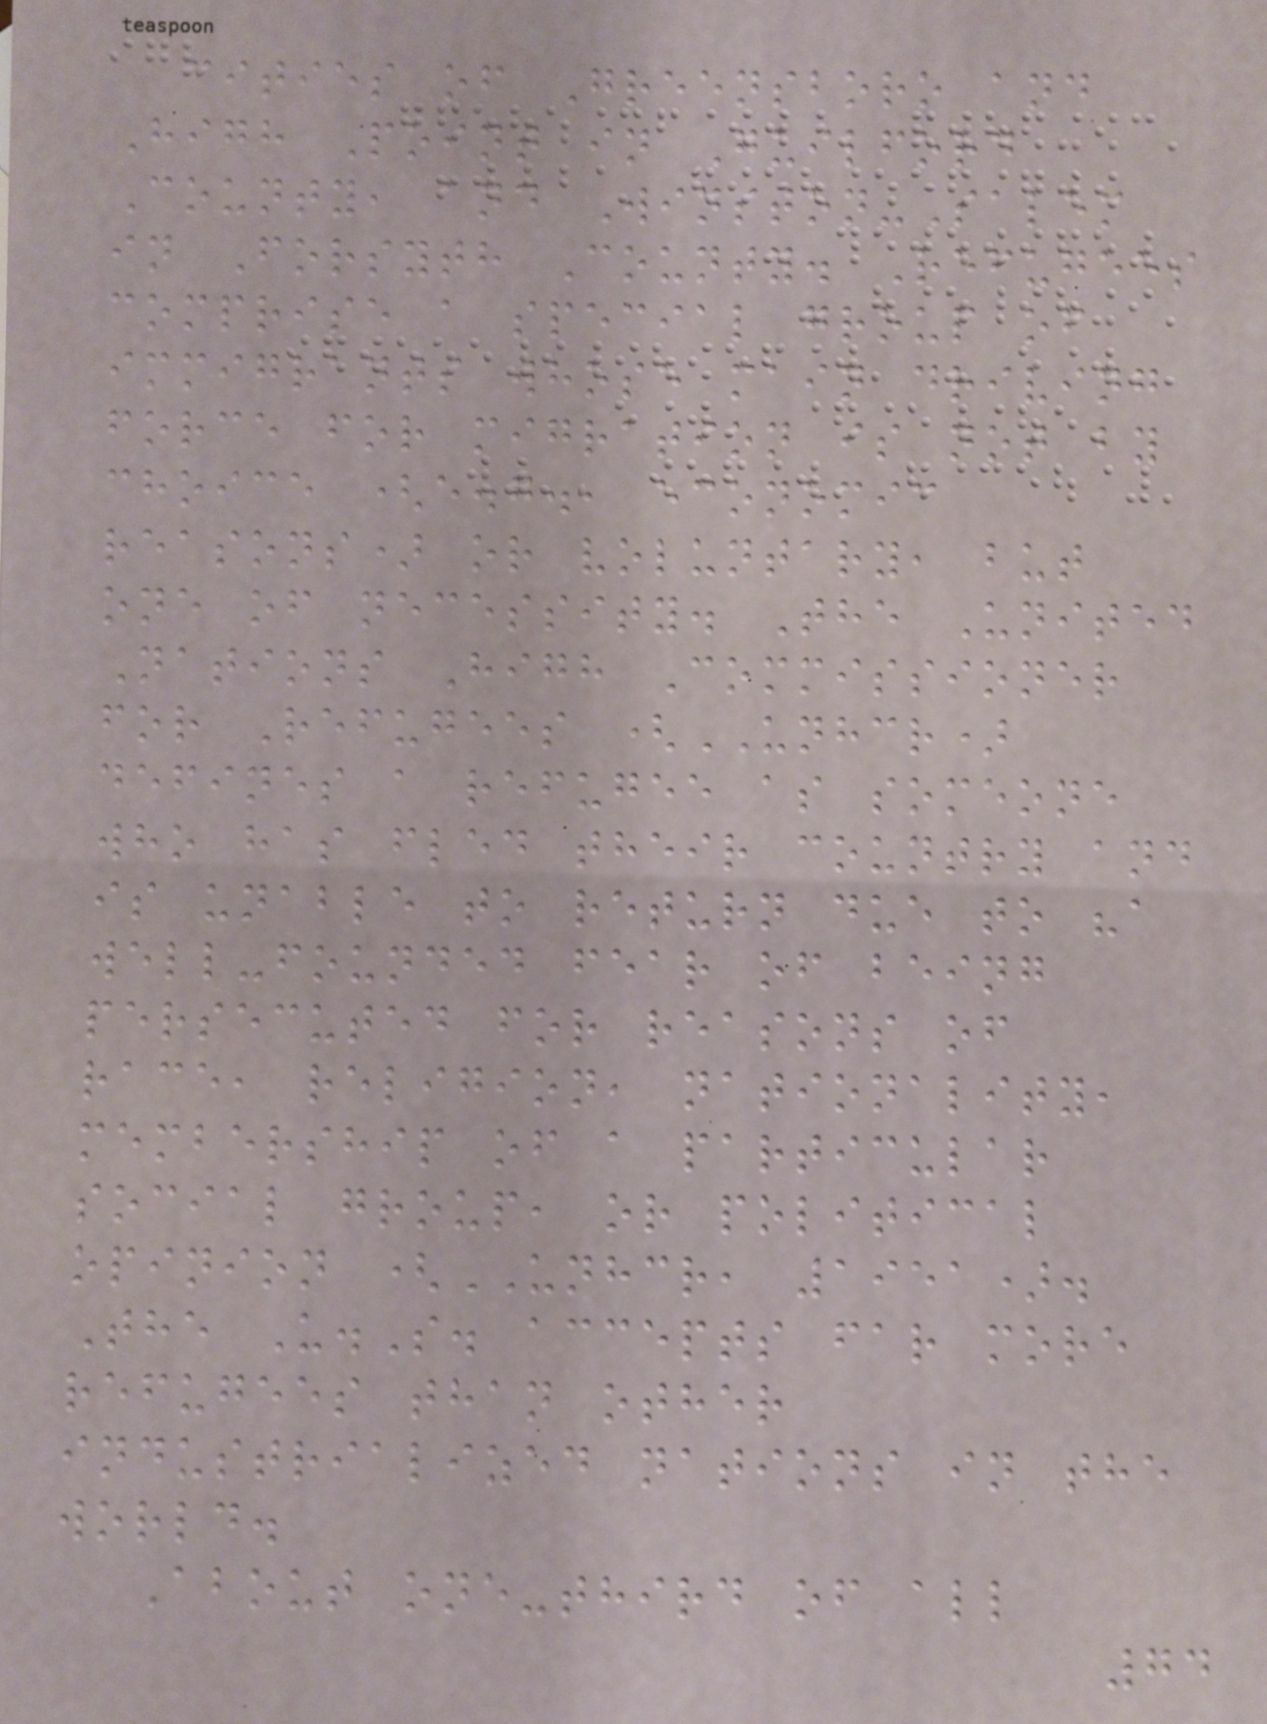cities of Greensboro and
High Point in Guilford
County, and Winston-Salem
in Forsyth County. Refugees
comprise a special group of
immigrants whose main driving
force for migration is not by
choice (e.g., economic
reasons) or voluntary, but
one of necessity. The United
Nations High Commissioner
for Refugees (UNHCR)
defines a refugee as someone
who has fled their country and
is unable to return due to "a
well-founded fear of being
persecuted for reasons of
race, religion, nationality,
membership of a particular
social group, or political
opinion (UNHCR, 1951).
The U.S. accepts far more
refugees than other
industrialized nations in the
world.
About one-third of all
74
